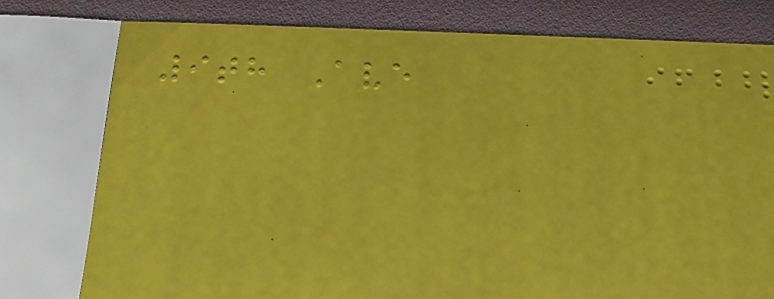9th Ave
